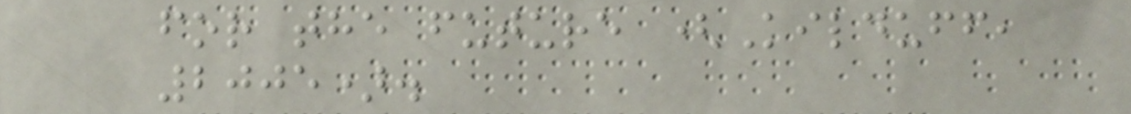for the future (Kilduff,
2005).
